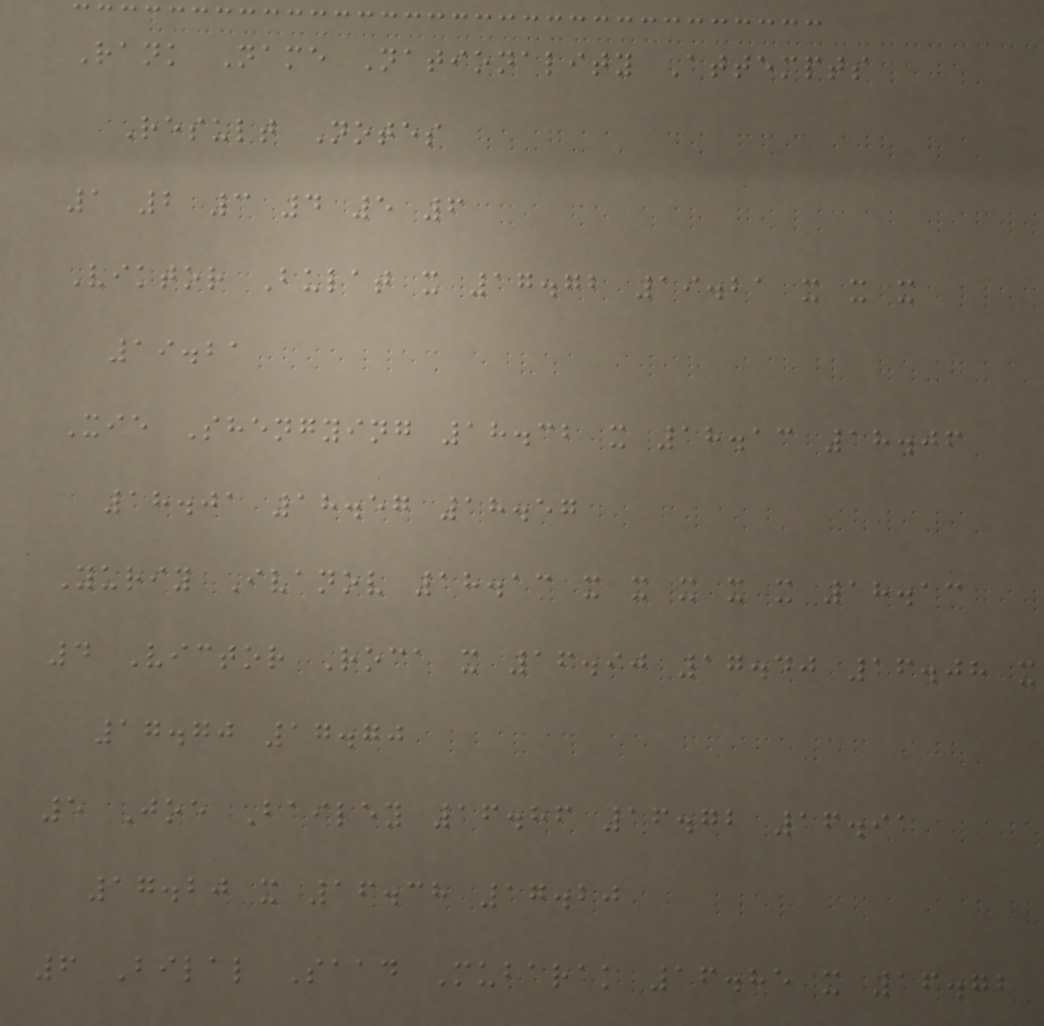Rank Name Nationality Attempts
Result Notes
1 2 3 4 5 6
Viktor Bulat x 17.72 19.21 x x x
19.21
Xie Shengying 18.32 x 18.13 18.06
18.01 18.57 18.57
Yuriy Ivanov 18.13 x x x x x 18.13
4 Victor Roca x 16.90 17.40 16.08 x
17.70 17.70
5 Joe Bailey 16.86 16.72 16.91
17.20 x 16.38 17.20
6 Bilal Saad Mubarak 16.85 x 16.72
